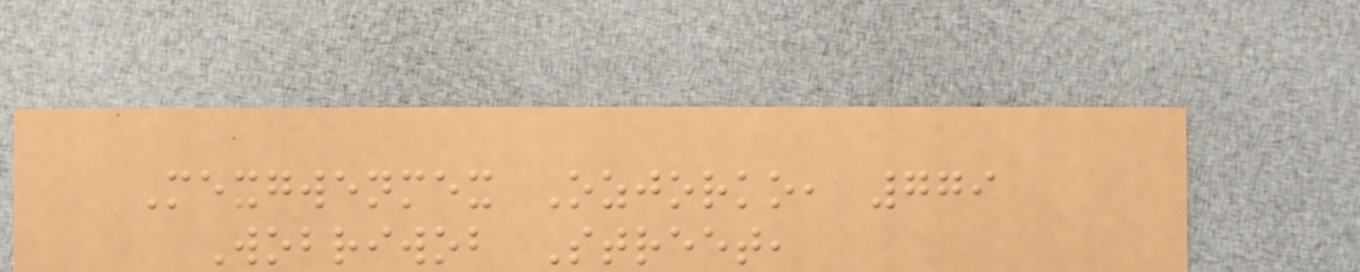Mexgwenmex Ozjorko, 779
Wobriwob Street,
